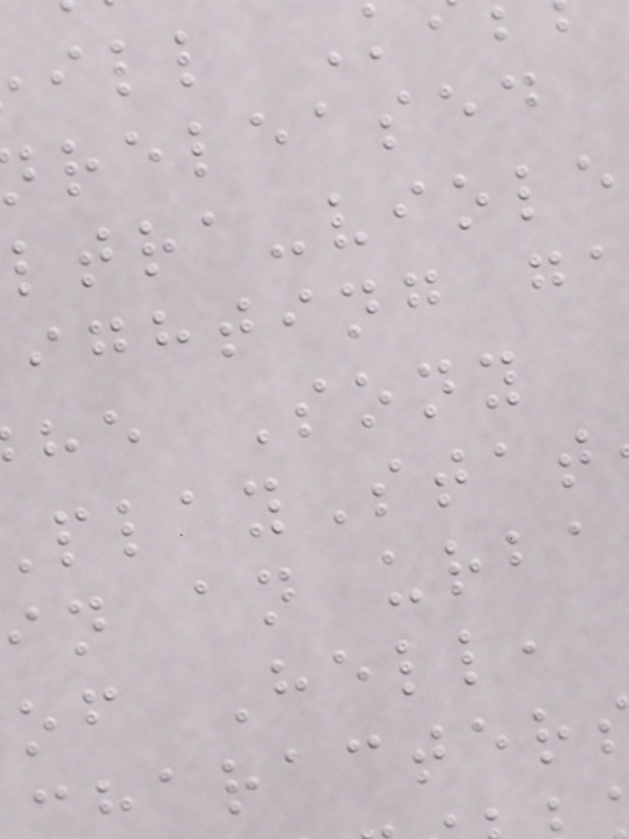released
ighting g
he Sony
in an urba
of Hell,
